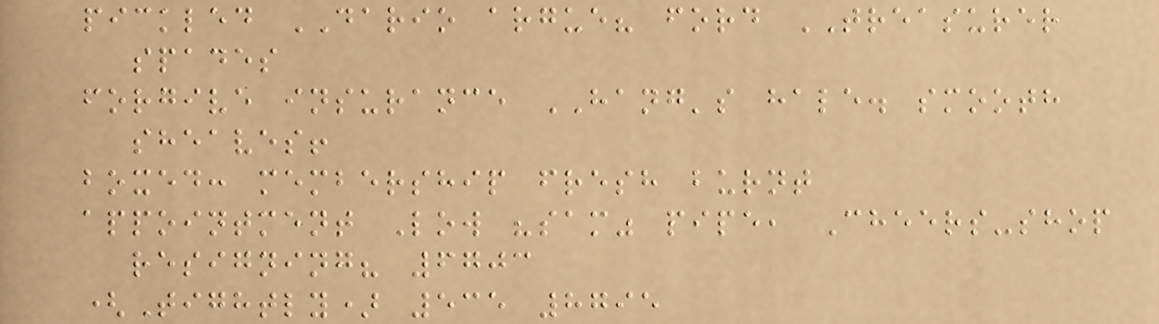pickled DARIO argue? ford TREASURER
spades
forgive insurance HANG's hale. smooth
sheaves!
boxed: membership fresh burnt
appointment Low "sam" pipe, Cheers-shop
resigning? 6703
(Tightly) 535 8795
